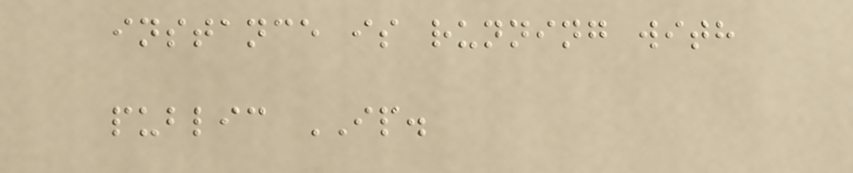instance is running with
public IP.
